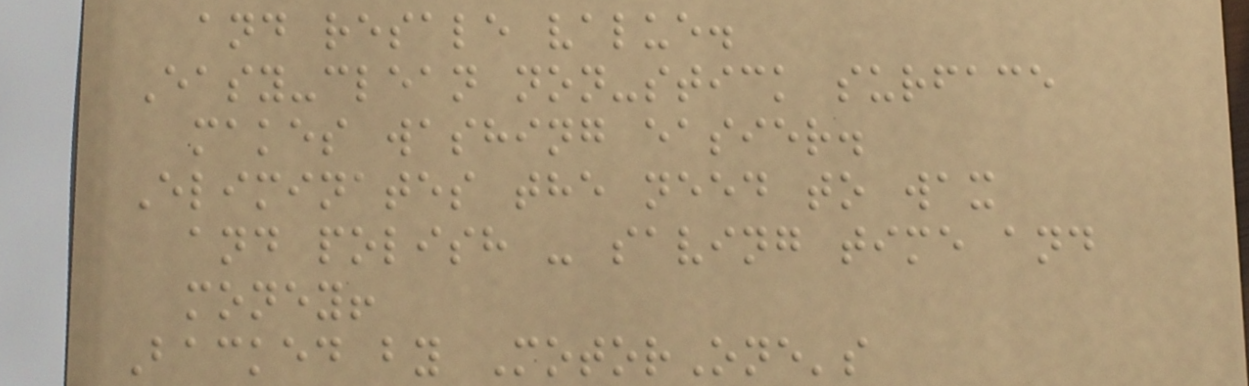and resale value.
Easy-clean non-stick surface
makes washing easier.
Eliminates the need to wax
and polish - saving time and
money!
Backed by MotorOne's
